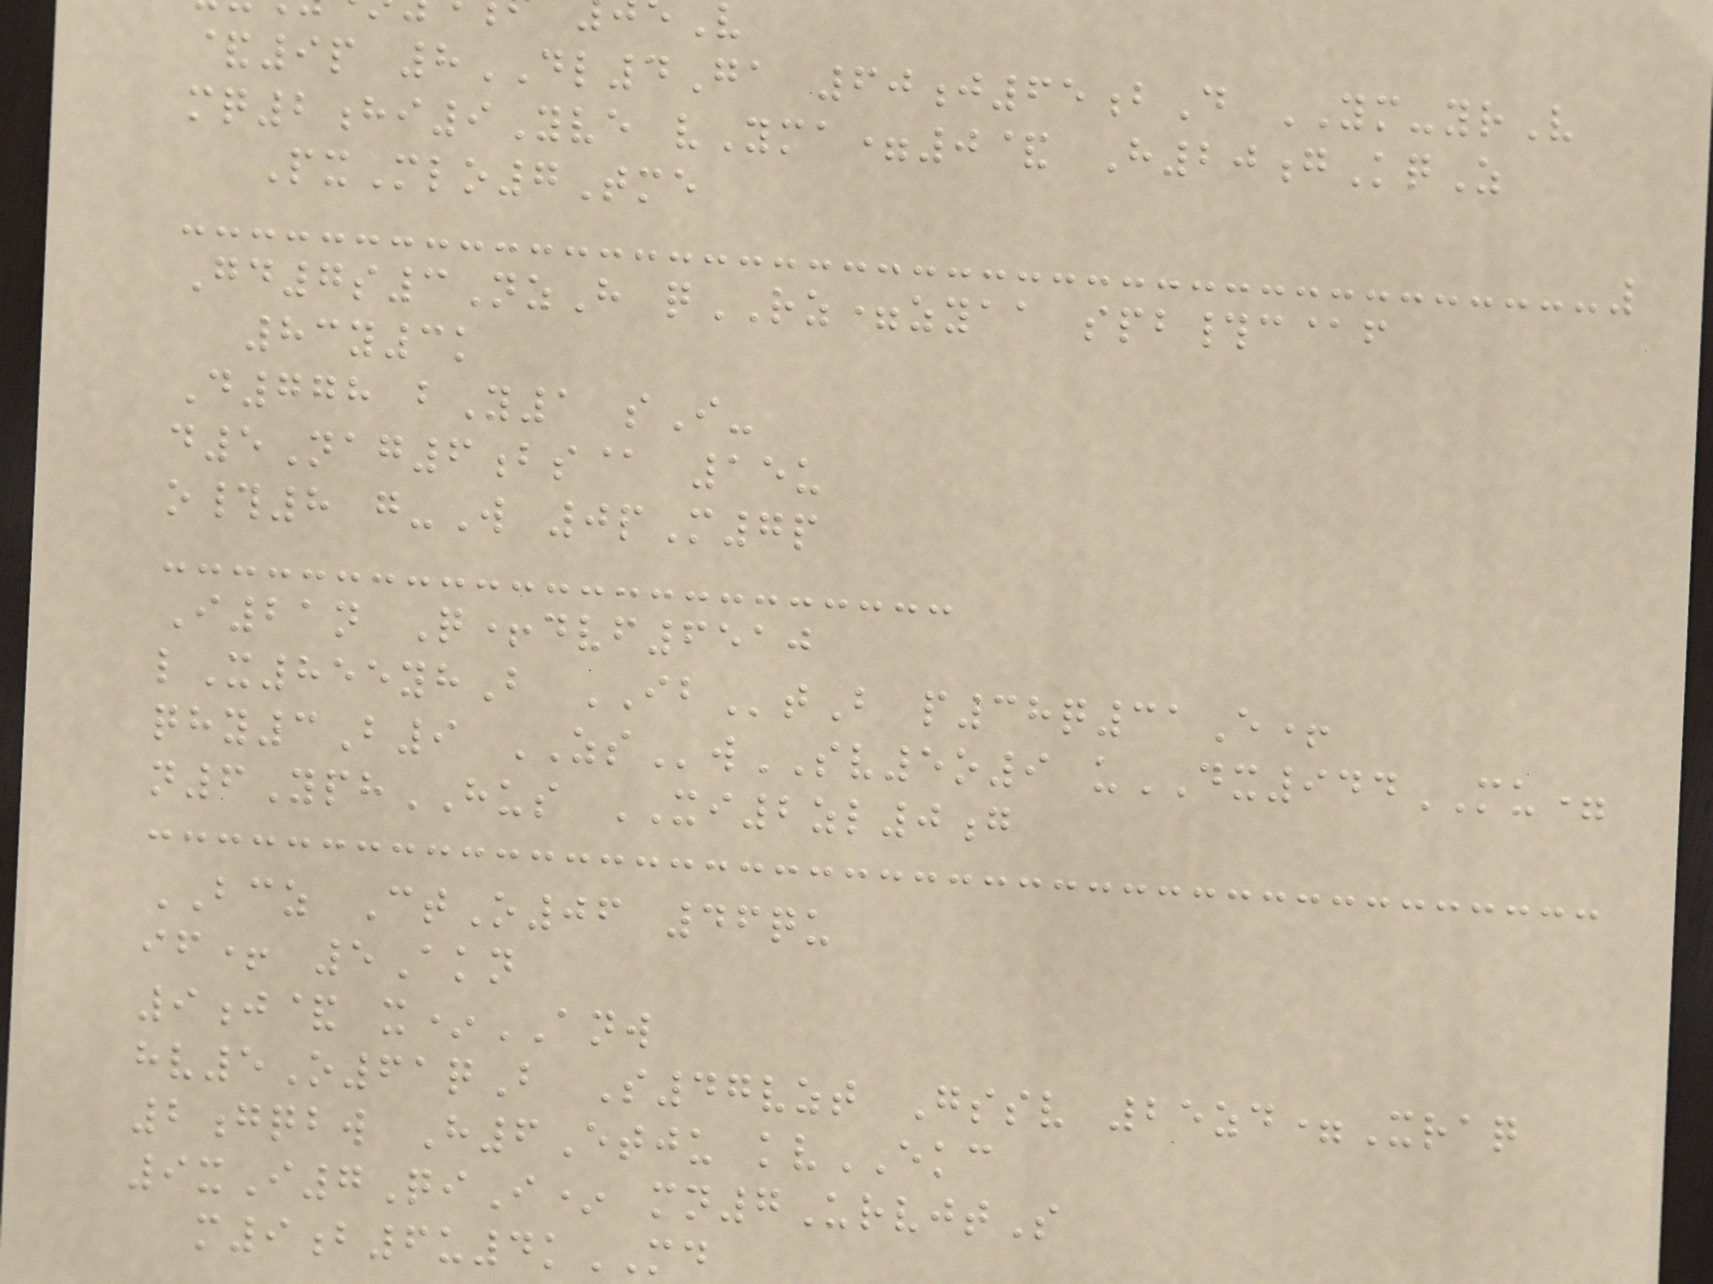&9p 8DL4Ga 60j65bD YM-yrV
mq2hi9Yve vYma=0& H20gKqZ
PxMlo7Tme
Gd7s3NzH qRZ=zyaa spb#c@f
83y3k
D778 bY1 sI-
d5Nag6bs@ 15u
o#8 g-W 0pM7p
I21n Q+dvf6510
lX855yhB IBtB p38q31E+
qhy3B9 ZSwSV5o9 uDX944MU=
n6YphHUS XI2zl0g
BCZ CtO06 46qu
if+ 5Akn
9j& x*ANW
hv5O61qB S47vzt Gssv 25zd=Xraq
2gqbw H6Etju kvEKC
9xI7QiI* mn7UrvjtS
m9b6u4kMD
